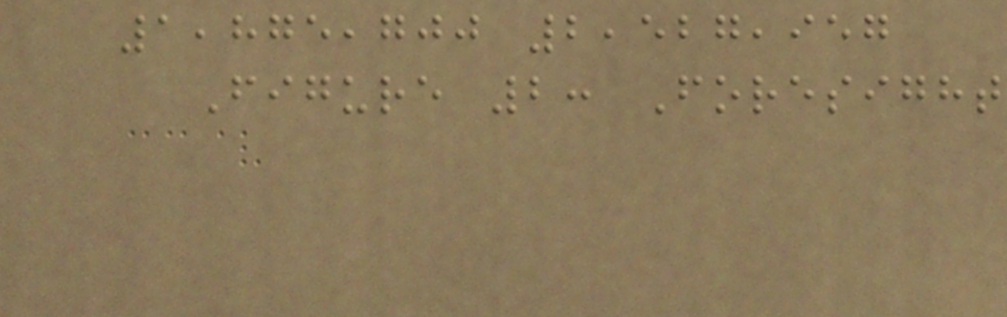1,875,700 2,527,957
Figure 2: Foresight
